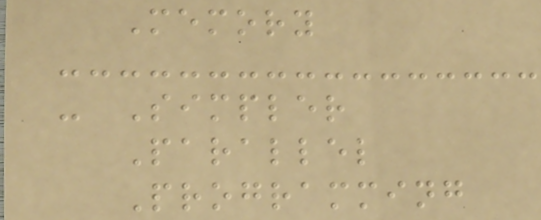Memory
- Simpler
Parallel
Programming
